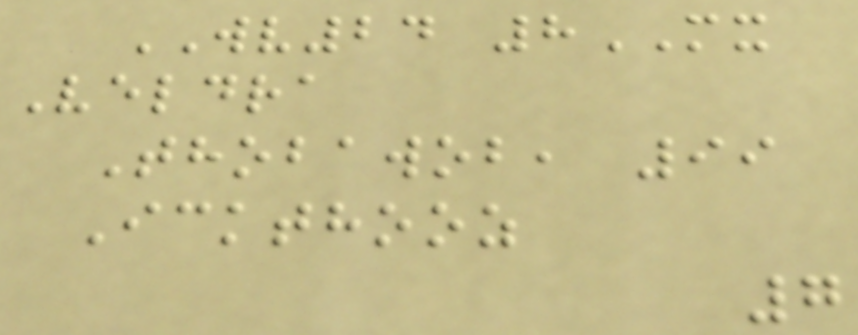WV24 8MX
Veldra
Thobawob, 99
Ickthooz
7
